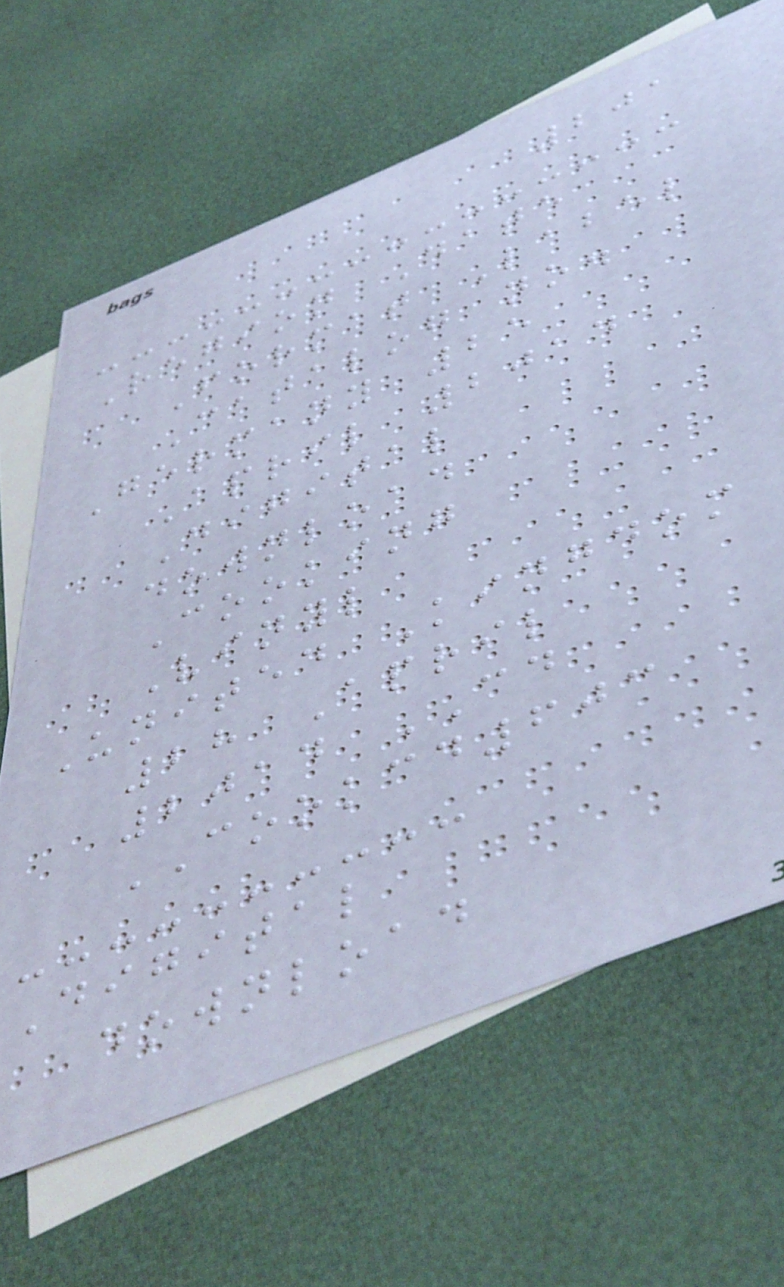201
Region Date
Format Label
Catalog no.
Germany 25
April 2014
Digital
download
Cooking
Vinyl
United Kingdom
28 April
2014 CD
COOKCD603
Digital
download
